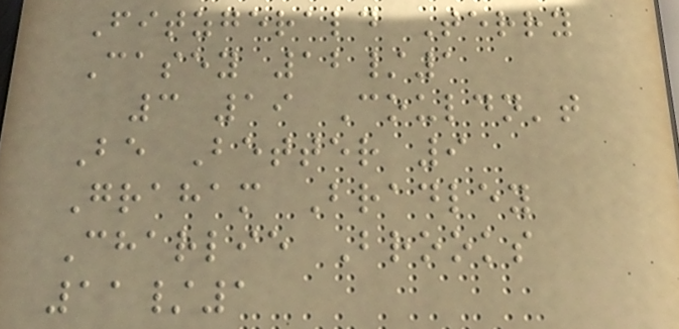Fitzgerald Terry
Casey 12/1
3 19 Couldn't
Be Better 9
Graham Bradley
Charlie Brooks
11/1
